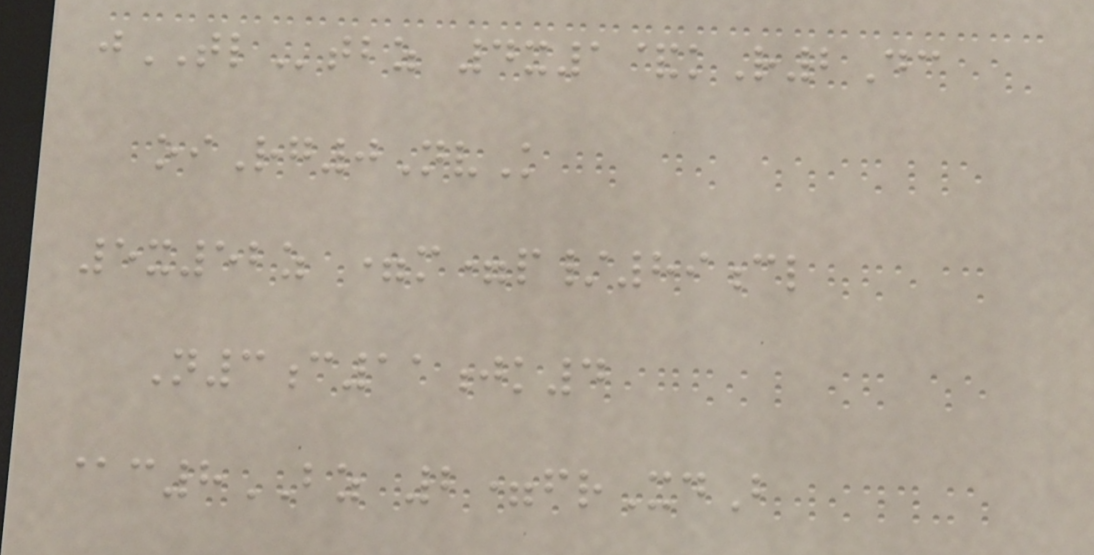jTLtbz 4x1&kR2Dc
oiRg0NvK
5x52z =m=p/89cl
N3c11jk4
@c8BZ 2=frXdB
